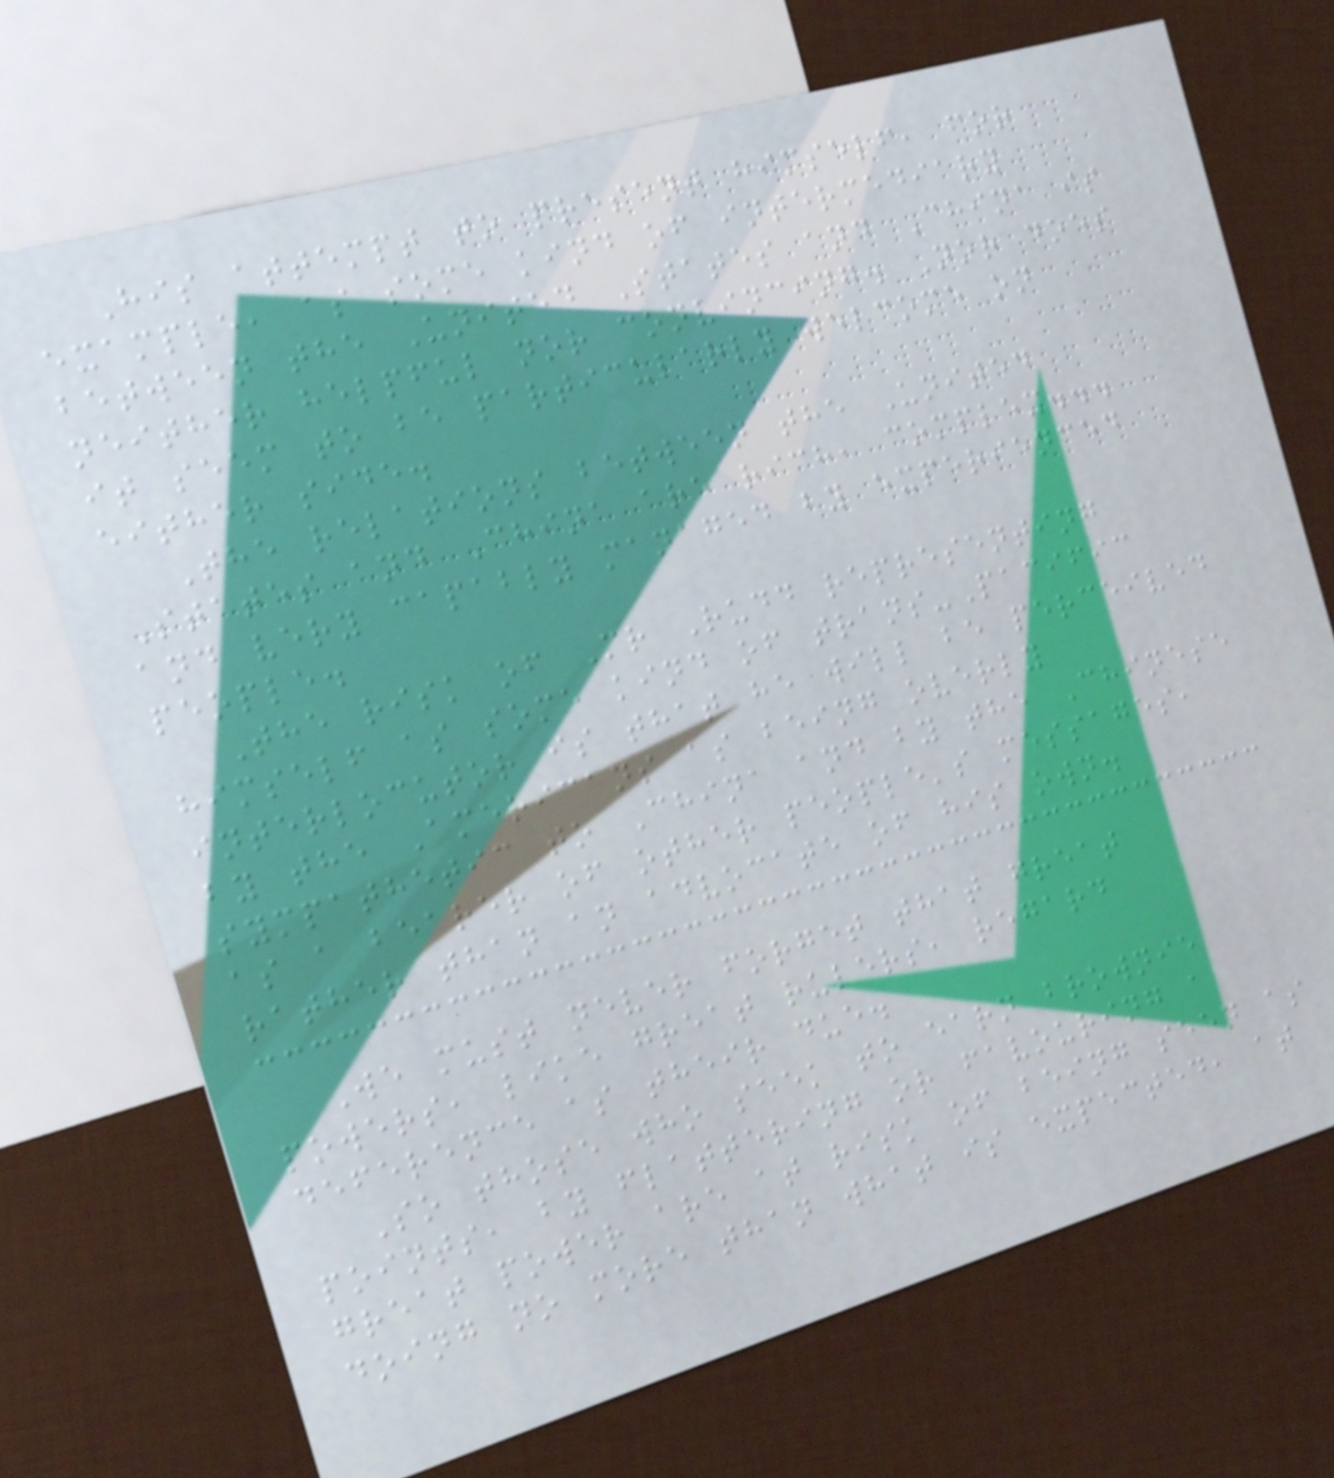His attempt to present himself, for
example, as some kind of intermediary
between the United States and China is
neither helpful nor convincing. Nor does
it seem to be particularly welcome on
either side.
The relations between the United
States and China are rich, complex...
and very capably managed by experienced
people.
The risk of Mr Rudd representing
himself as some kind of trans-Pacific
interlocutor is that he will be perceived
by the Americans as being overly
sympathetic to China and by the Chinese
as a bearer of other people's messages,
rather than an advocate of his own.
We must never forget that great
powers, like great rulers, regard
deference as their due.
So those who seek to earn brownie
points, by flattering or favouring a
great power are at risk of being seen as
doing no more than what is expected, at
